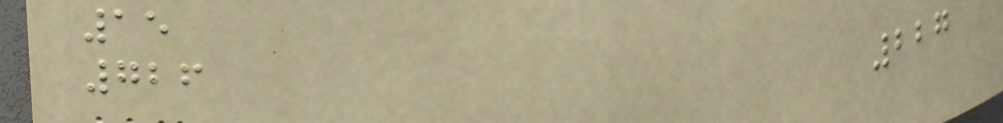15
726
227
